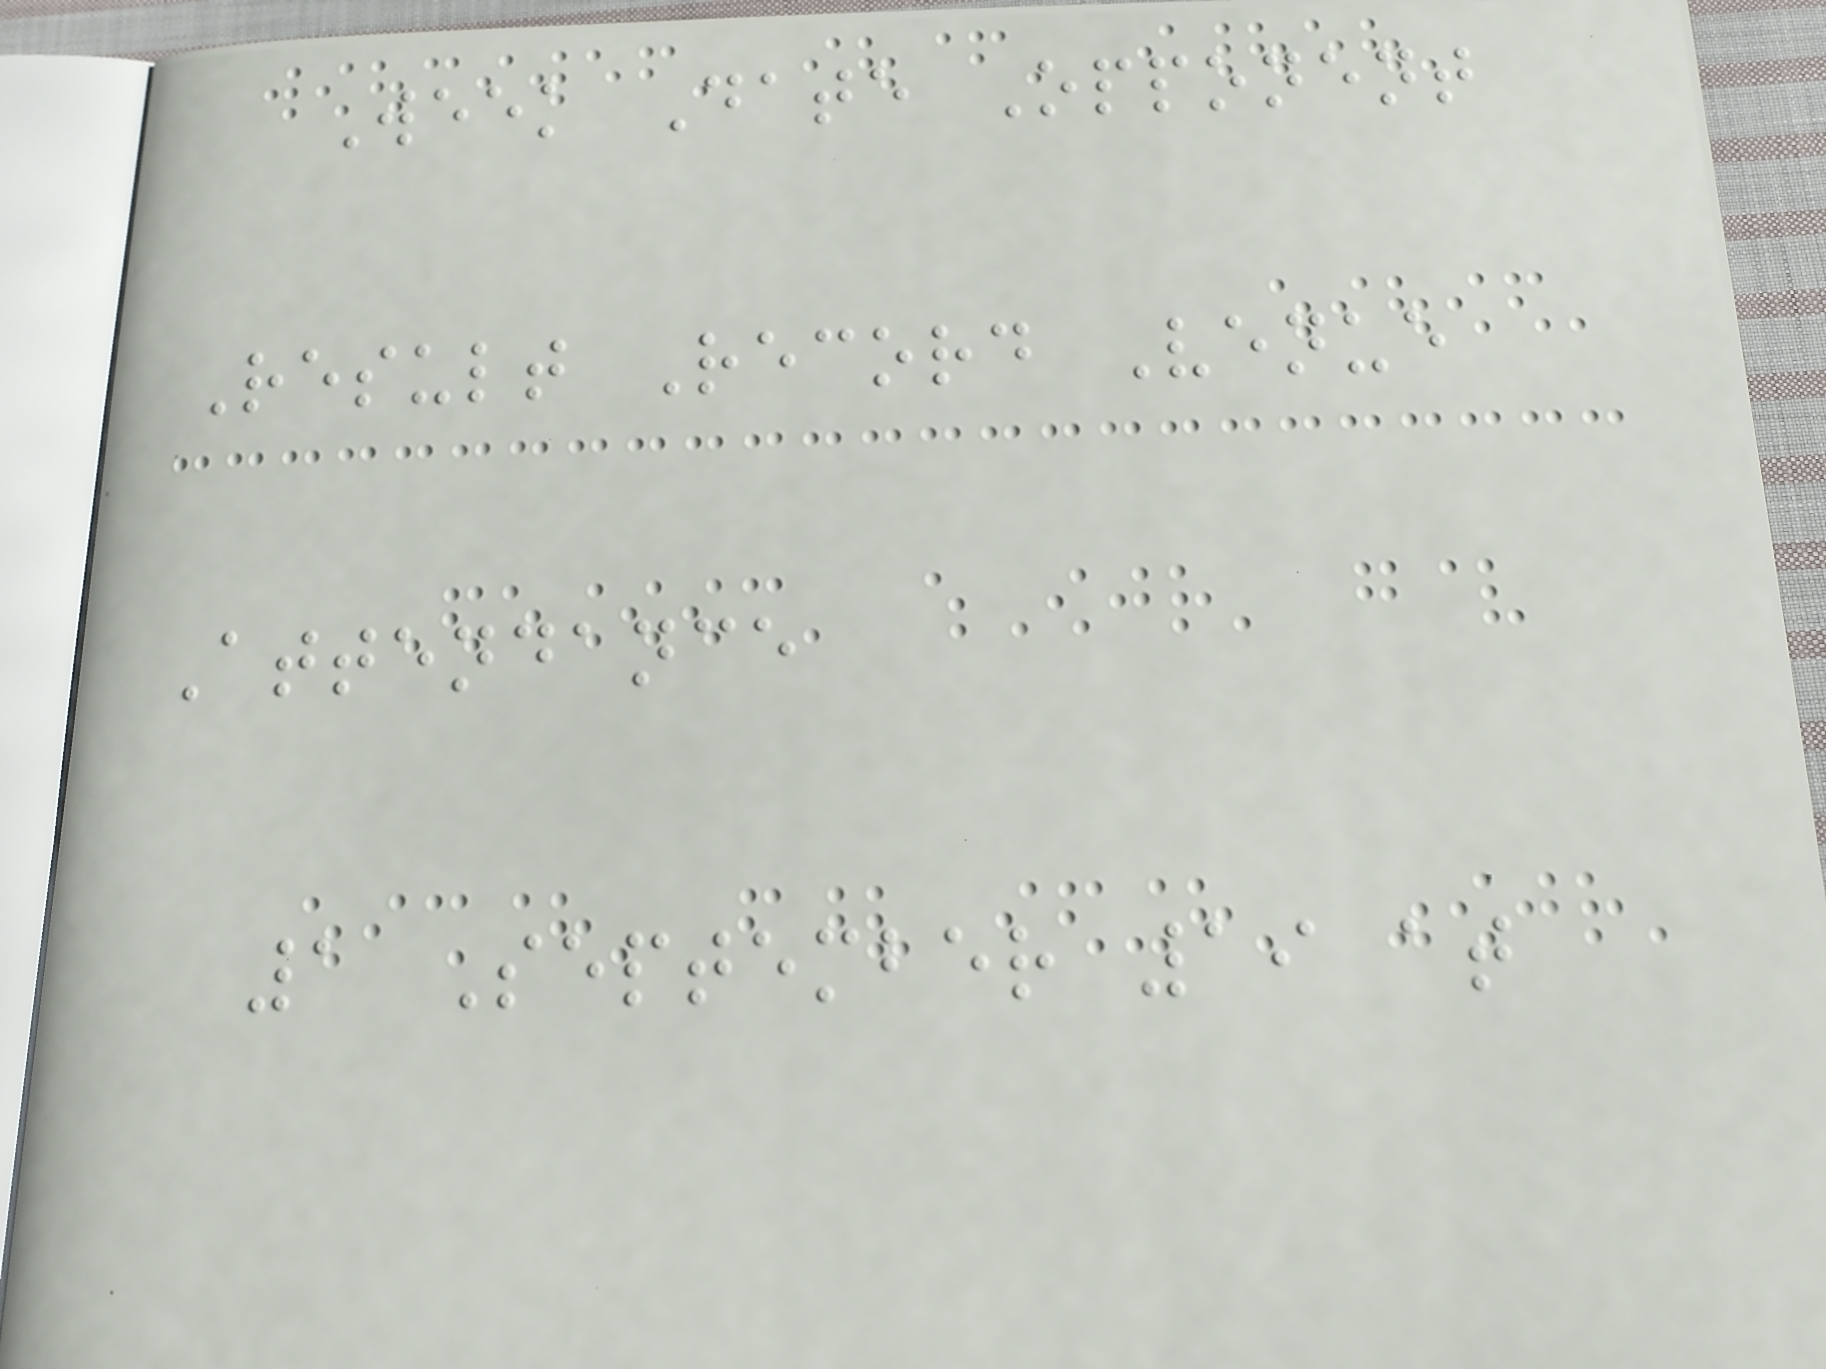Week Date Opponent
Result Record Venue
Attendance
1 September 19 at
